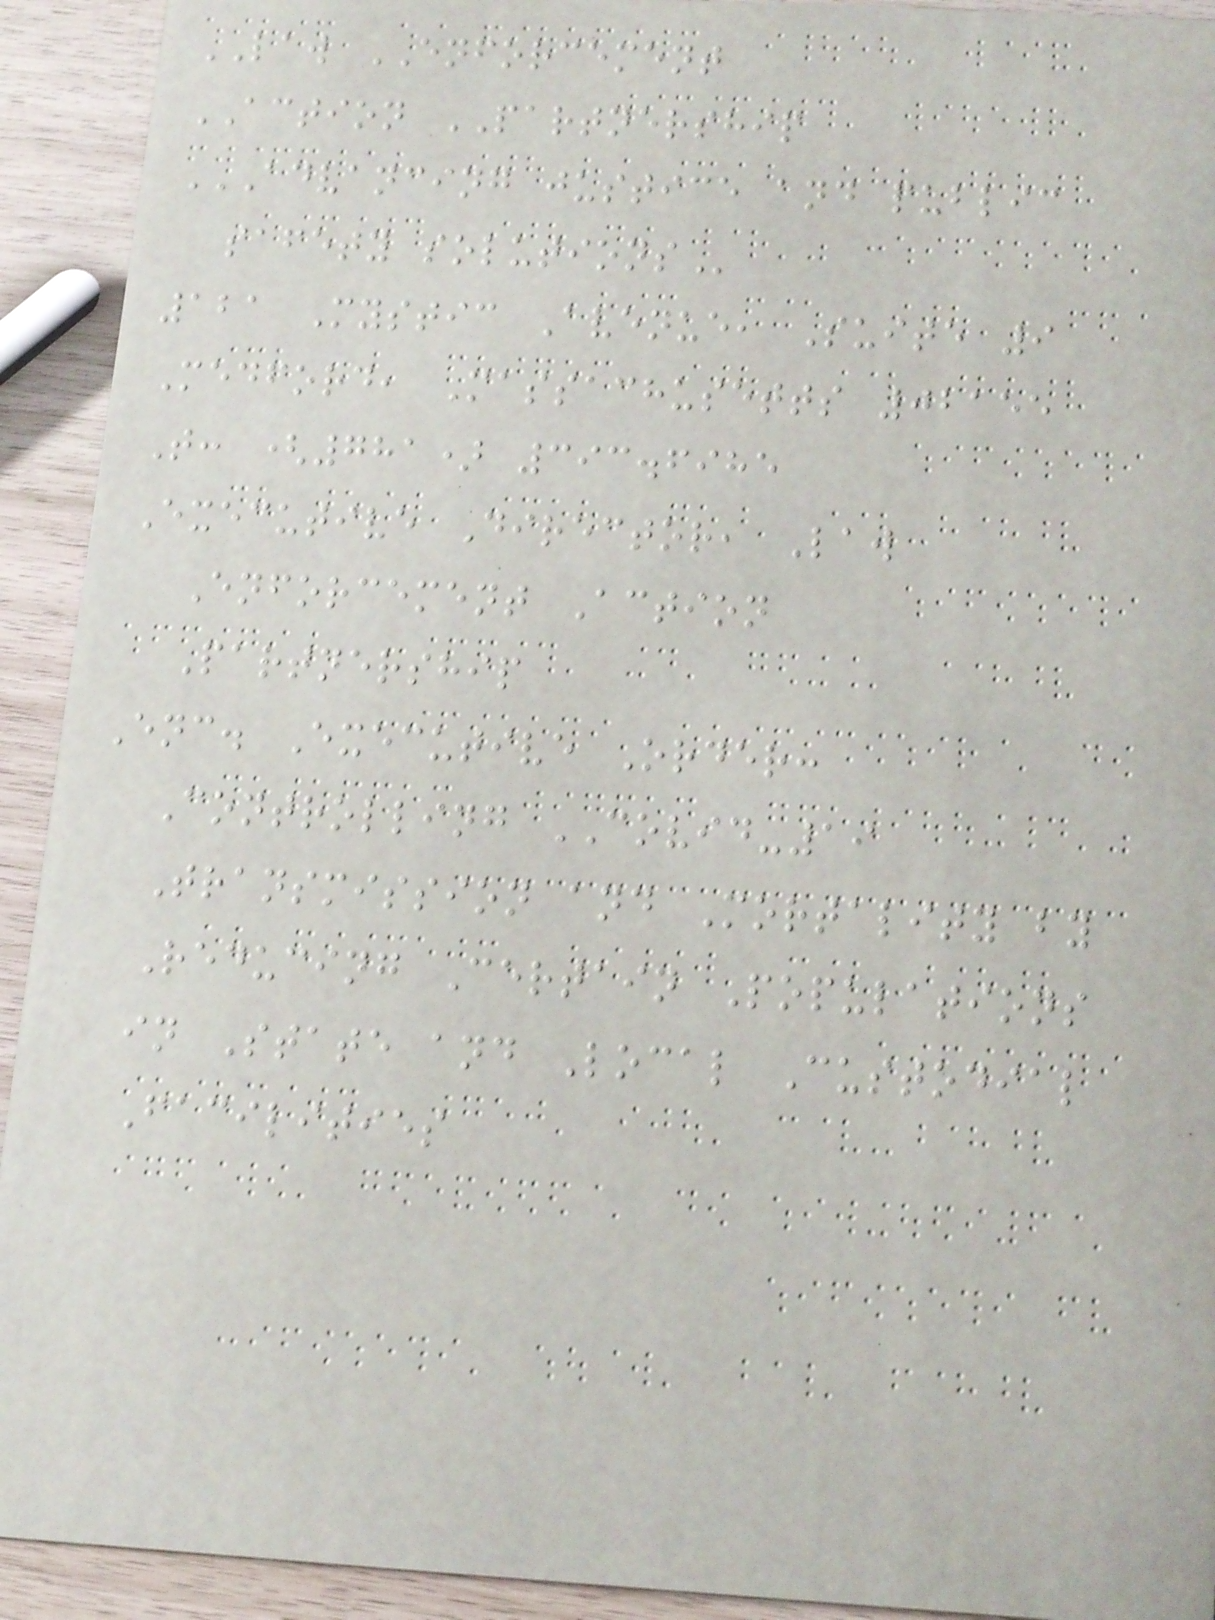LAW ENFORCEMENT
ACTION PARTNERSHIP
ADVANCING JUSTICE AND PUBLIC
SAFETY SOLUTIONS
121 Mystic Avenue, Suite 9
Medford, Massachusetts 02155
T: (781) 393.6985
Executive Director, Law
Enforcement Action
Partnership
Enc. Executive Order:
Controlling COVID-19
Transmission and Mortality by
Reducing Certain Populations
in State and Local Custodial
Facilities
